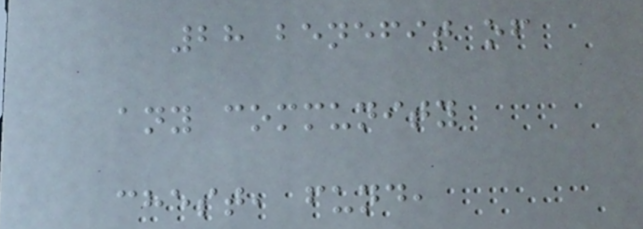28 benefit of
any community
chest, fund,
